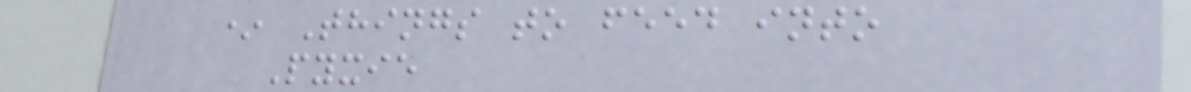* Things to feed into
Pyxie
